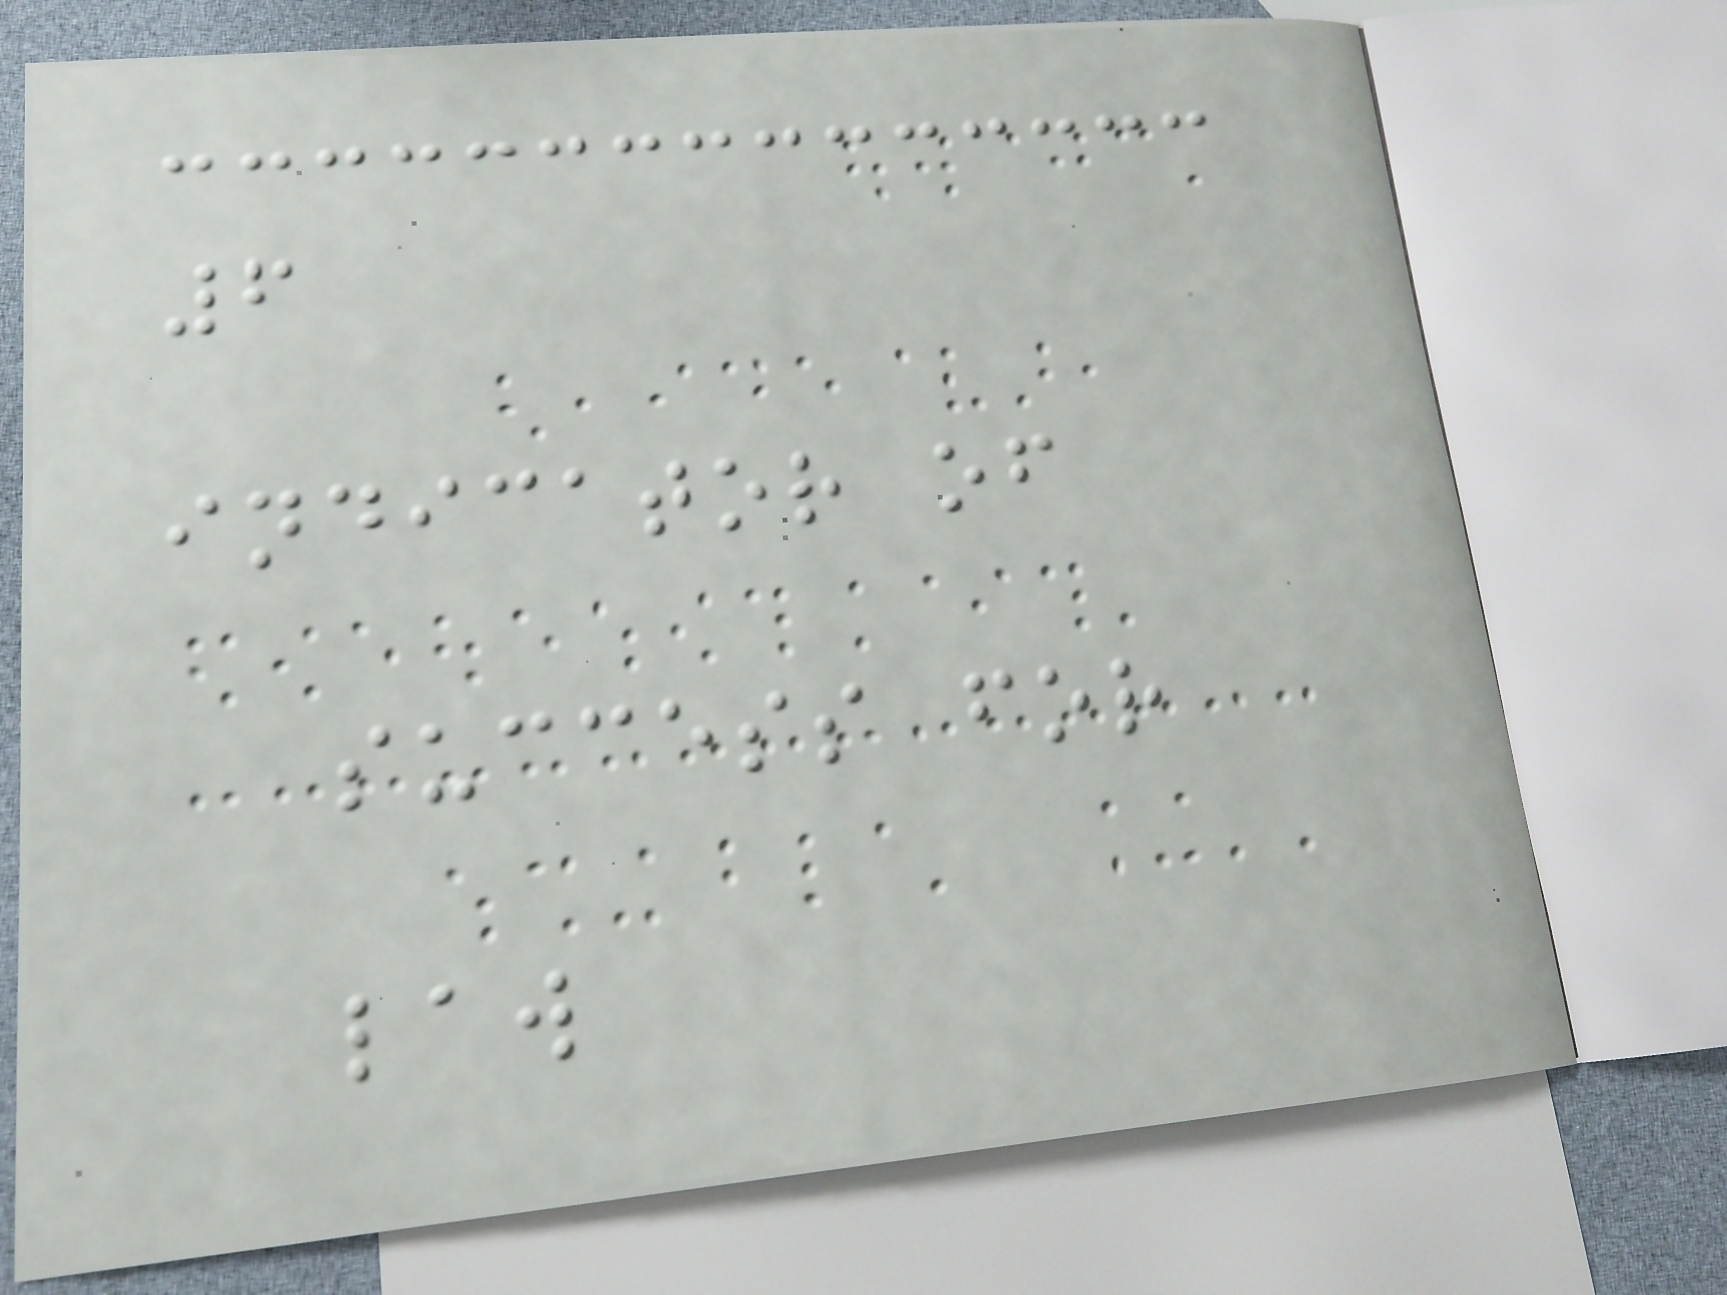6
indicator of
success for
law
